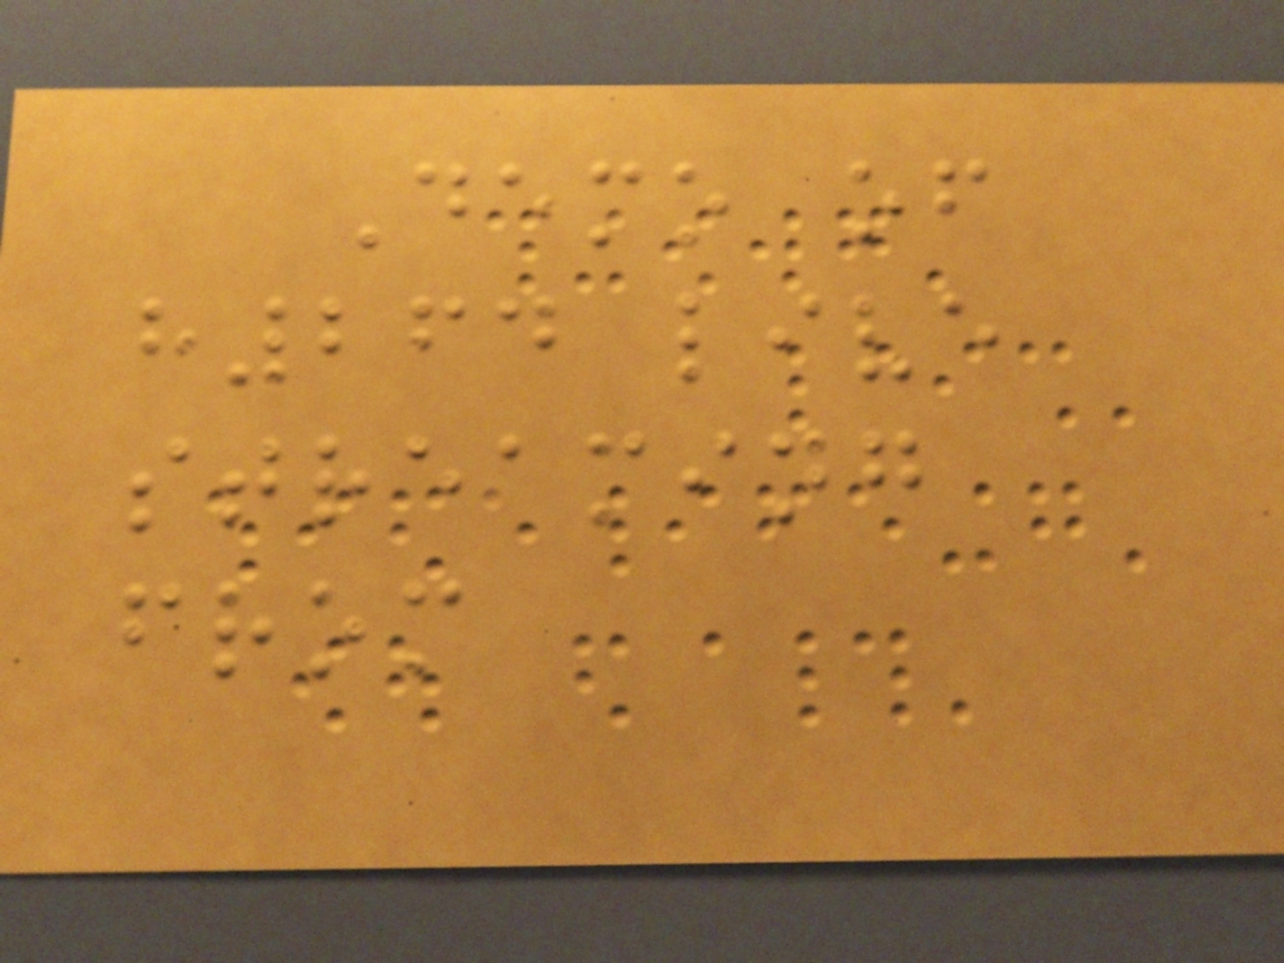Demo of
h264 live
streaming
from
